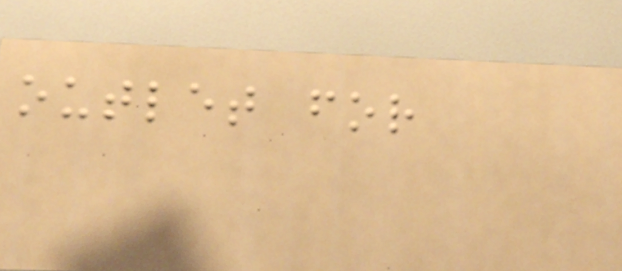outlet for
